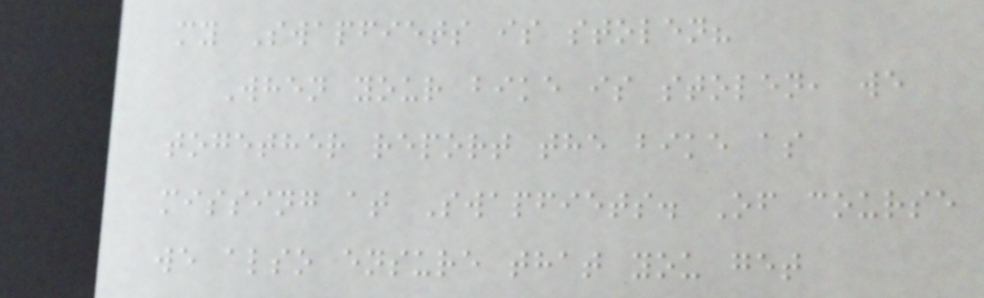my Swapfiets is stolen?
When your bike is stolen, we
together report the bike as
missing at Swapfiets. Of course
we also ensure that you get
